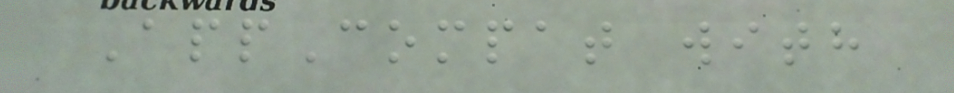AppCompat with
